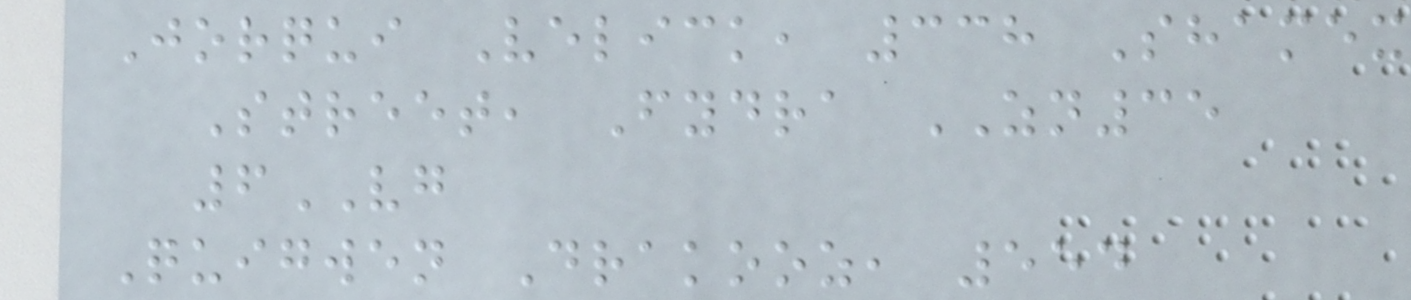Jorqui Velick, 338 Shamex
Street, Fydra ZN35
6VG
Quigwen Drakooz, 554
